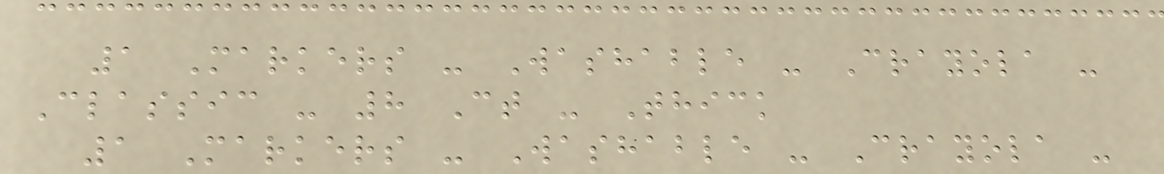1 Markers - Washable - Crayola -
Classic - 8 Ct - Thick
1 Markers - Washable - Crayola -
